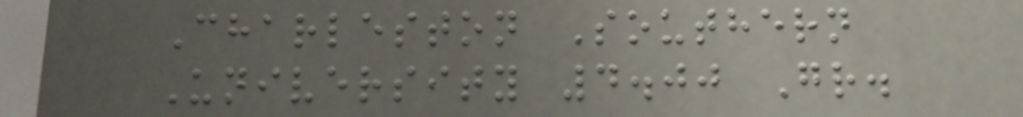Charleston Southern
University 4.00 Gr.
